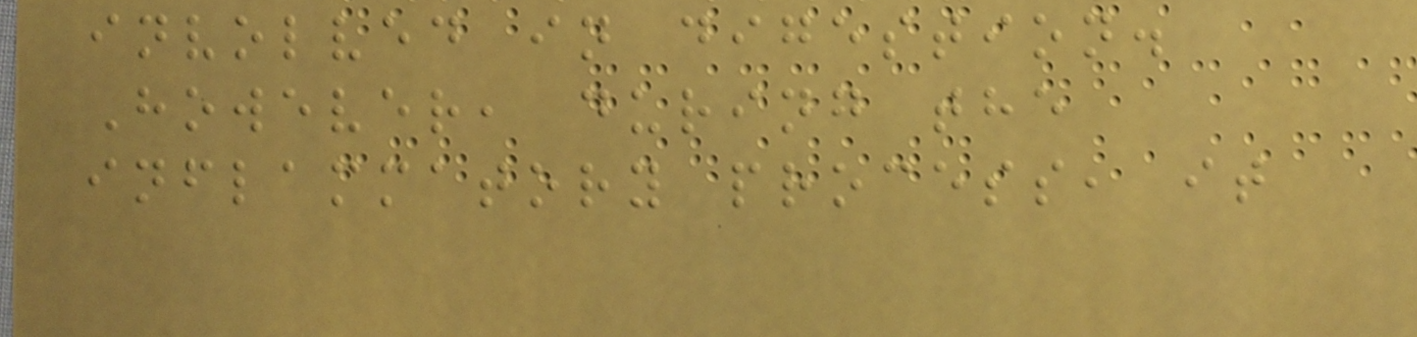involved in digestion.
However, during the
inflammatory process, it
